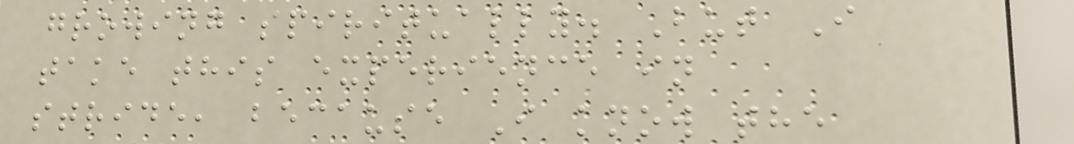growing spiritually. But I
take this experience in
stride, because I know the
